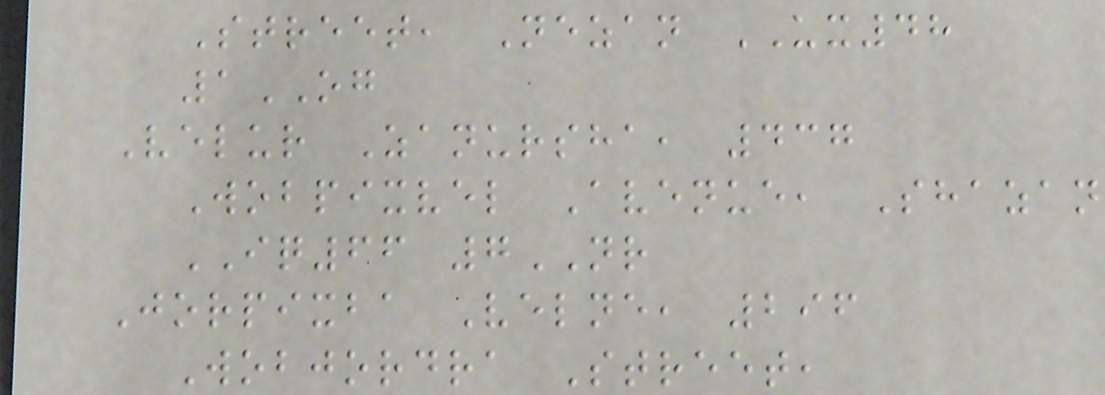Street, Nezan UX48
1OG
Velur Zanursha, 437
Wobpixvel Avenue, Shazan
IQ66 7NR
Jorpixba Velne, 296
Wobjordra Street,
